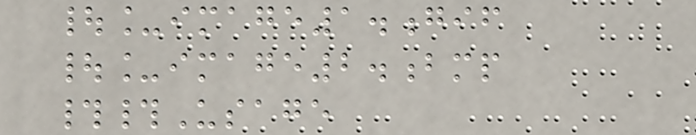|_image1.gif
|_image2.bmp
##Usage
